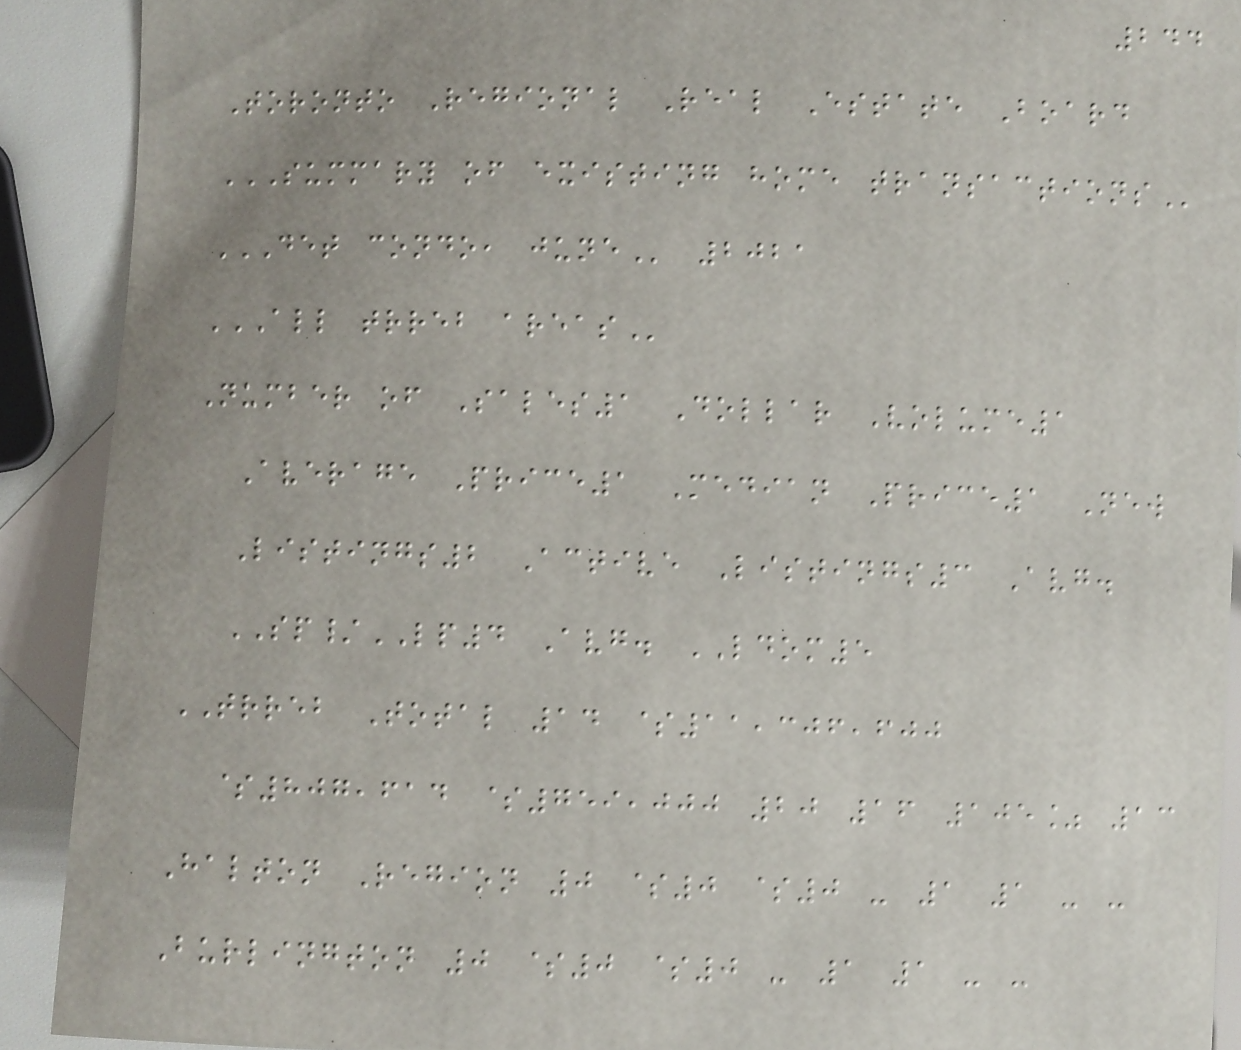244
Toronto Regional Real Estate Board
SUMMARY OF EXISTING HOME TRANSACTIONS
DET CONDO, JUNE 2021
ALL TRREB AREAS
Number of Sales1 Dollar Volume1
Average Price1 Median Price1 New
Listings2 Active Listings3 Avg.
SP/LP4 Avg. LDOM5
TRREB Total 14 $11,306,600
$807,614 $759,000 20 16 105% 13
Halton Region 0 $0 $0 - 1 1 - -
Burlington 0 $0 $0 - 1 1 - -
